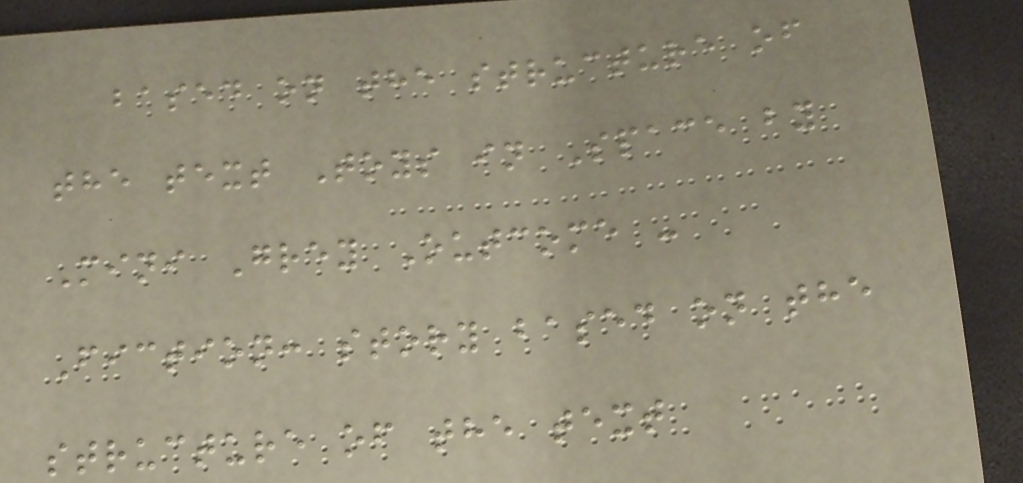based on the structure of
the text Toys in Space by
Mini Grey Outcome -
Fiction: story based on the
structure of the text
